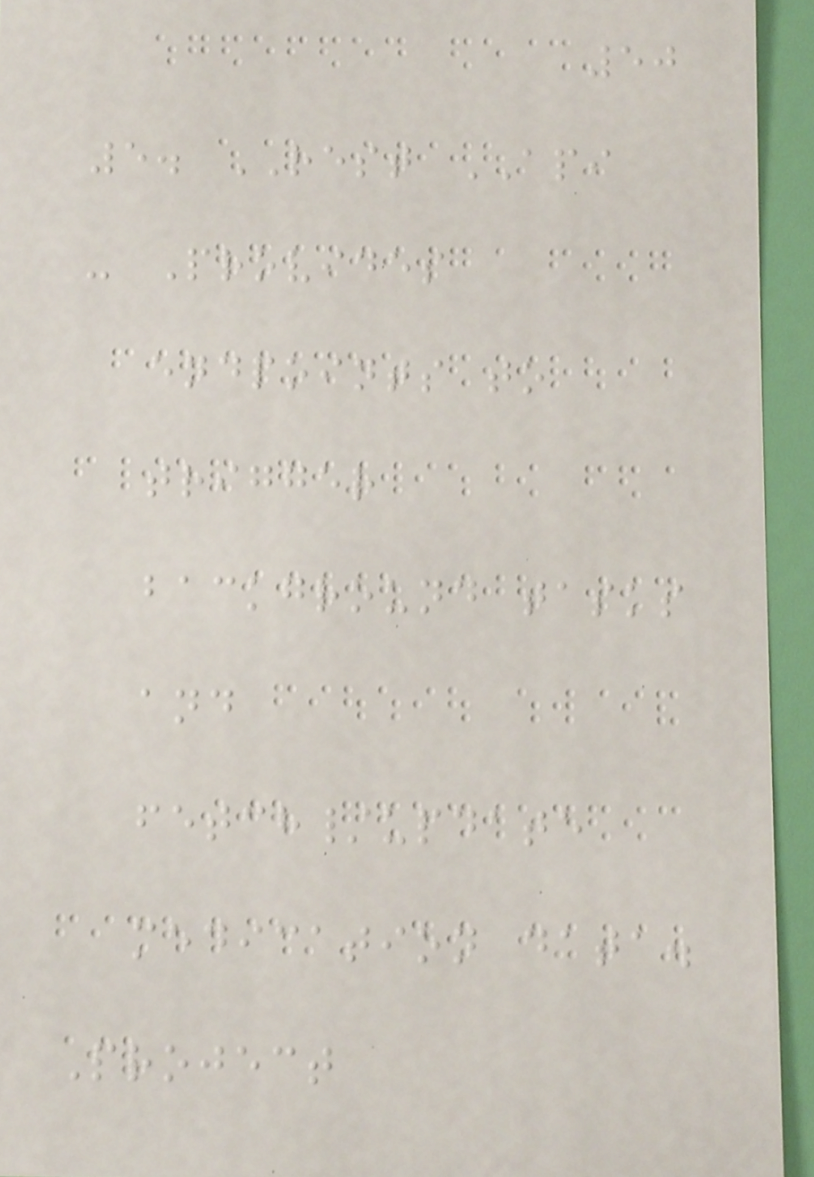50
5. REST API
- Provides
endpoints to
trigger
background tasks
and
fetch/update
medication data.
Project
